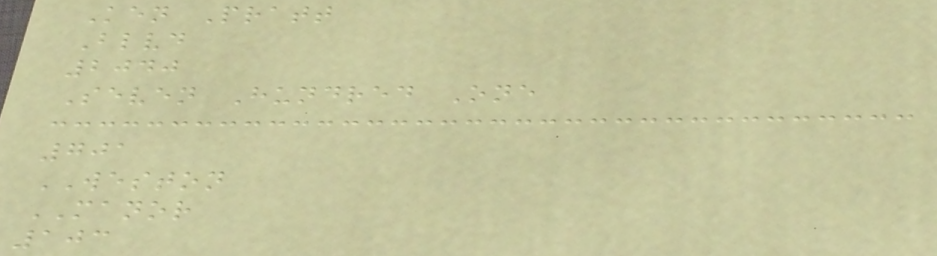Ken Pratt
Blvd
2040
Seven Hundred One
701
WESTON
MANOR
103
